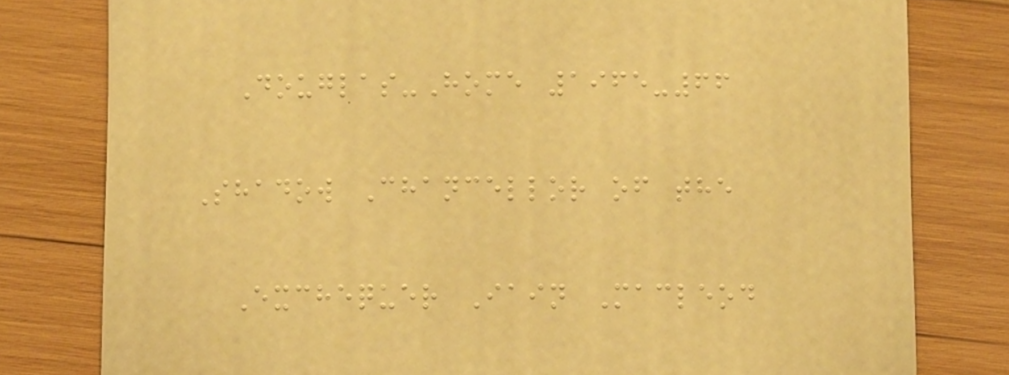Douglas-Home 1965-66
Shadow Chancellor of the
Exchequer Iain Macleod
